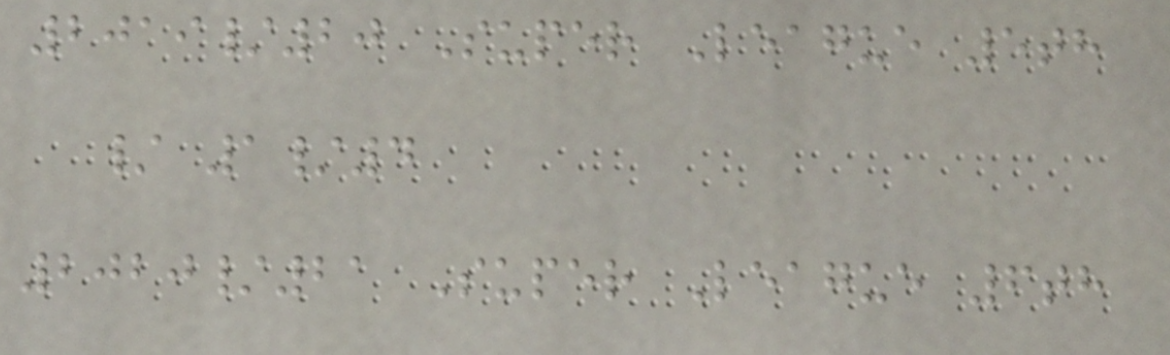2019/20 Super League 5th
/ 1/4
2020/21 Super League 6th
